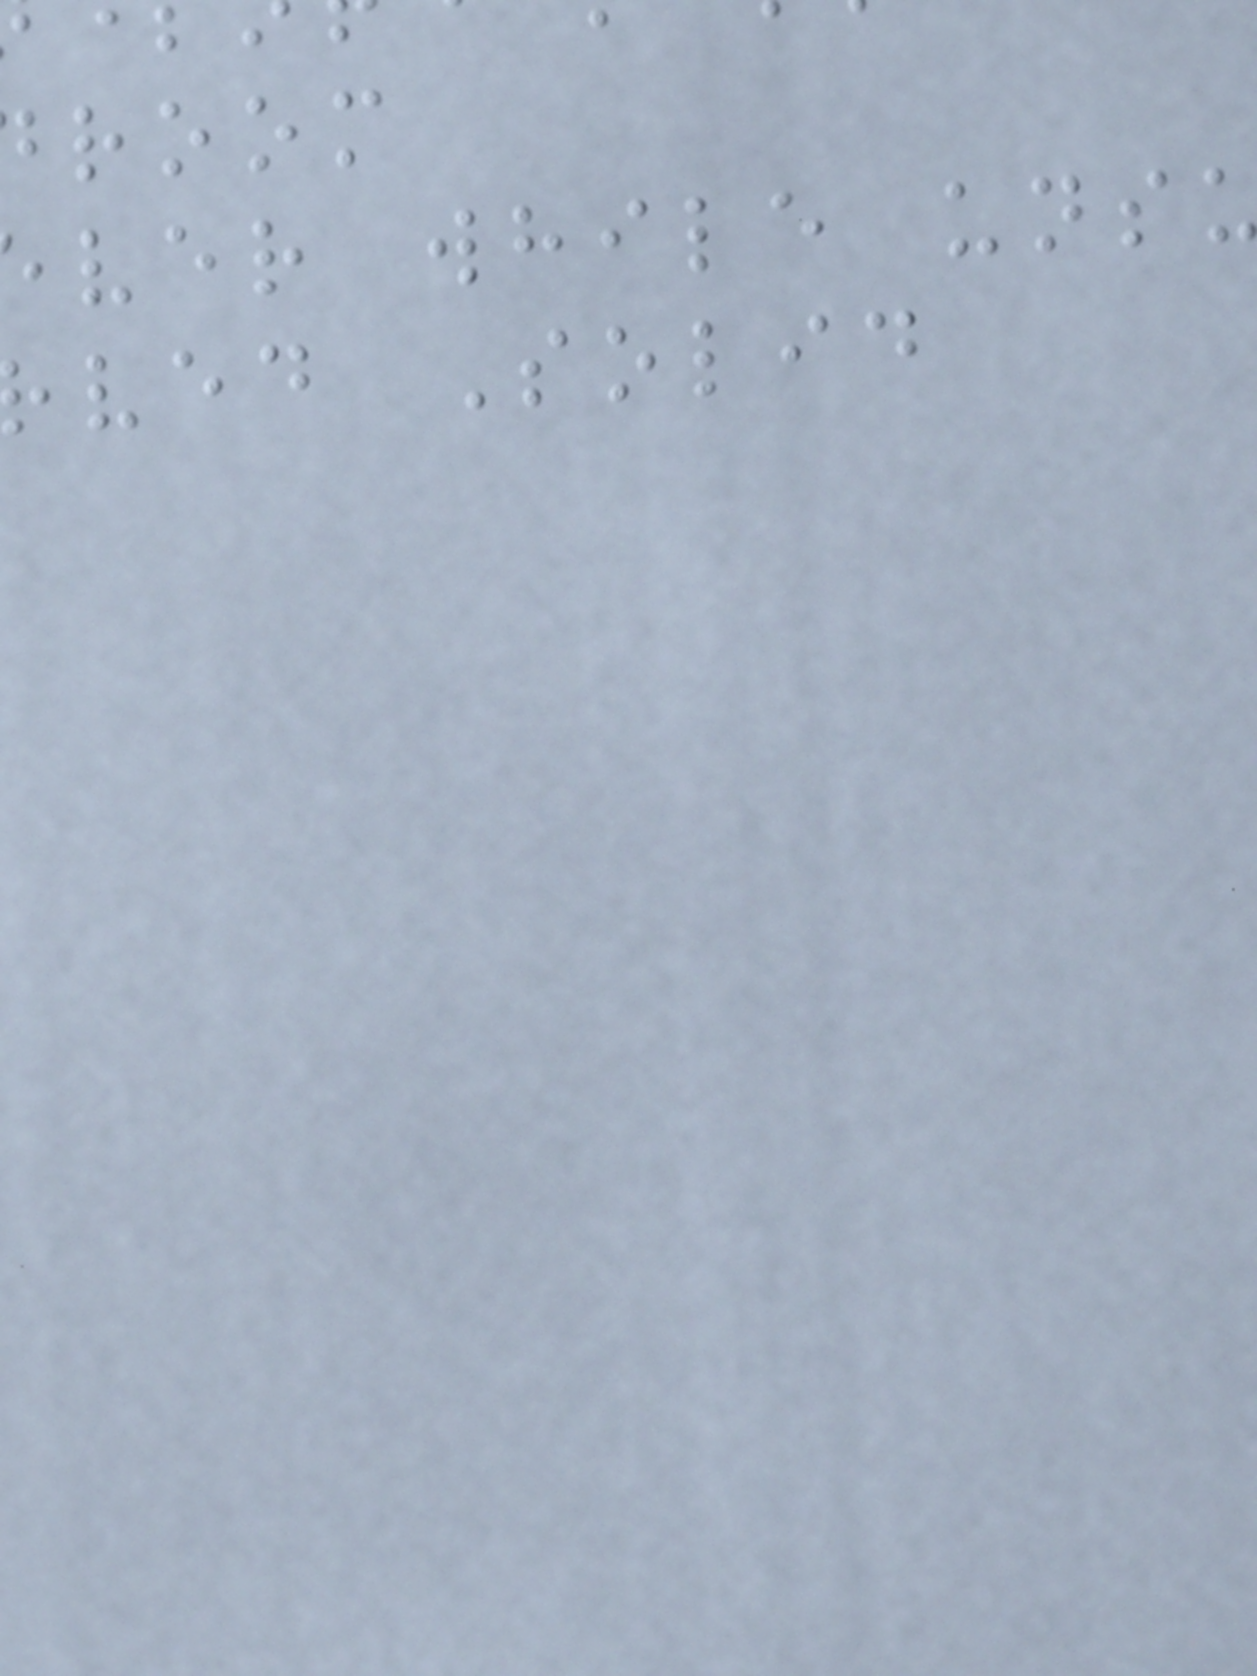room
ver while uns
ved Solid
